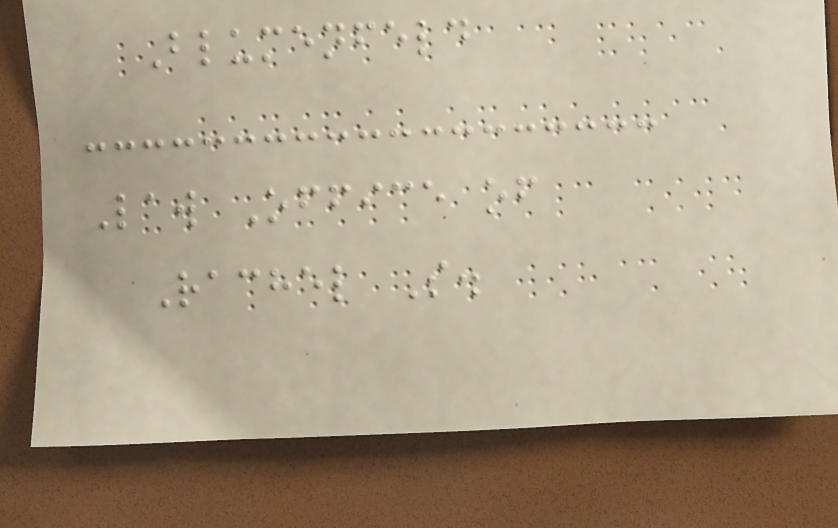Blumenfeld
Law Office of
Rachel S.
